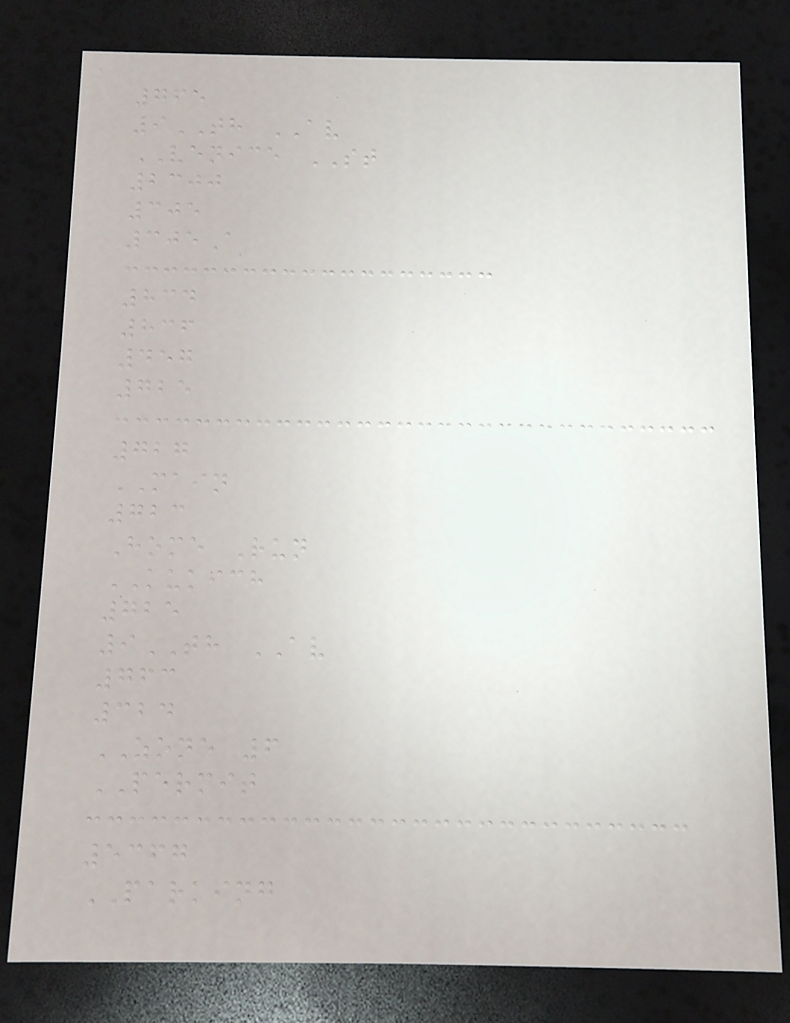765
9TH AV
VENICE ST
2300
305
305A
834
836
457
725
727
MAIN
723
Home Run
KUKICH
725
9TH AV
763
324
ZONE 6
PERMIT
5367
PARKING
